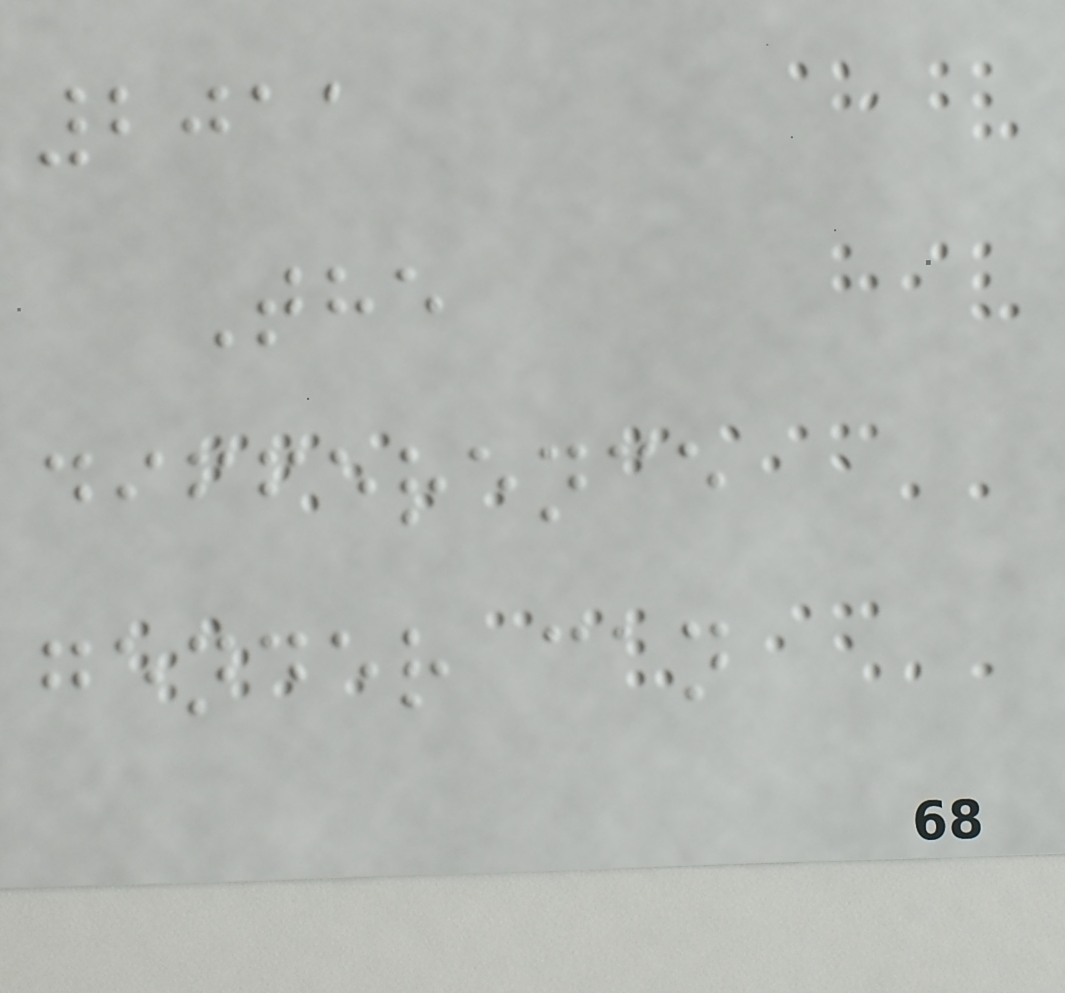2011
The
difference
gender can
